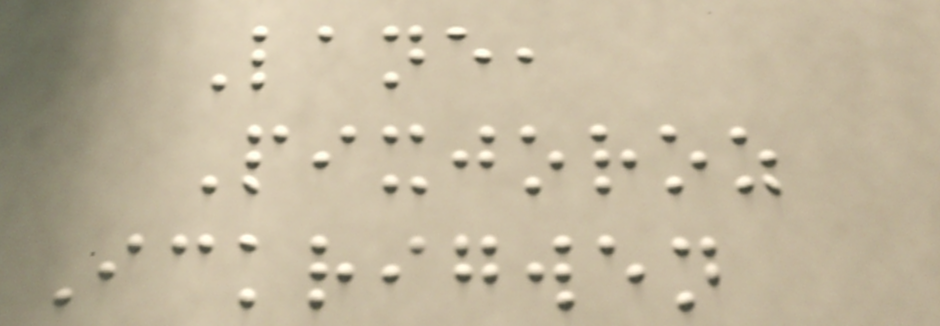Lane,
Pixjoroz
Ickrigwen
